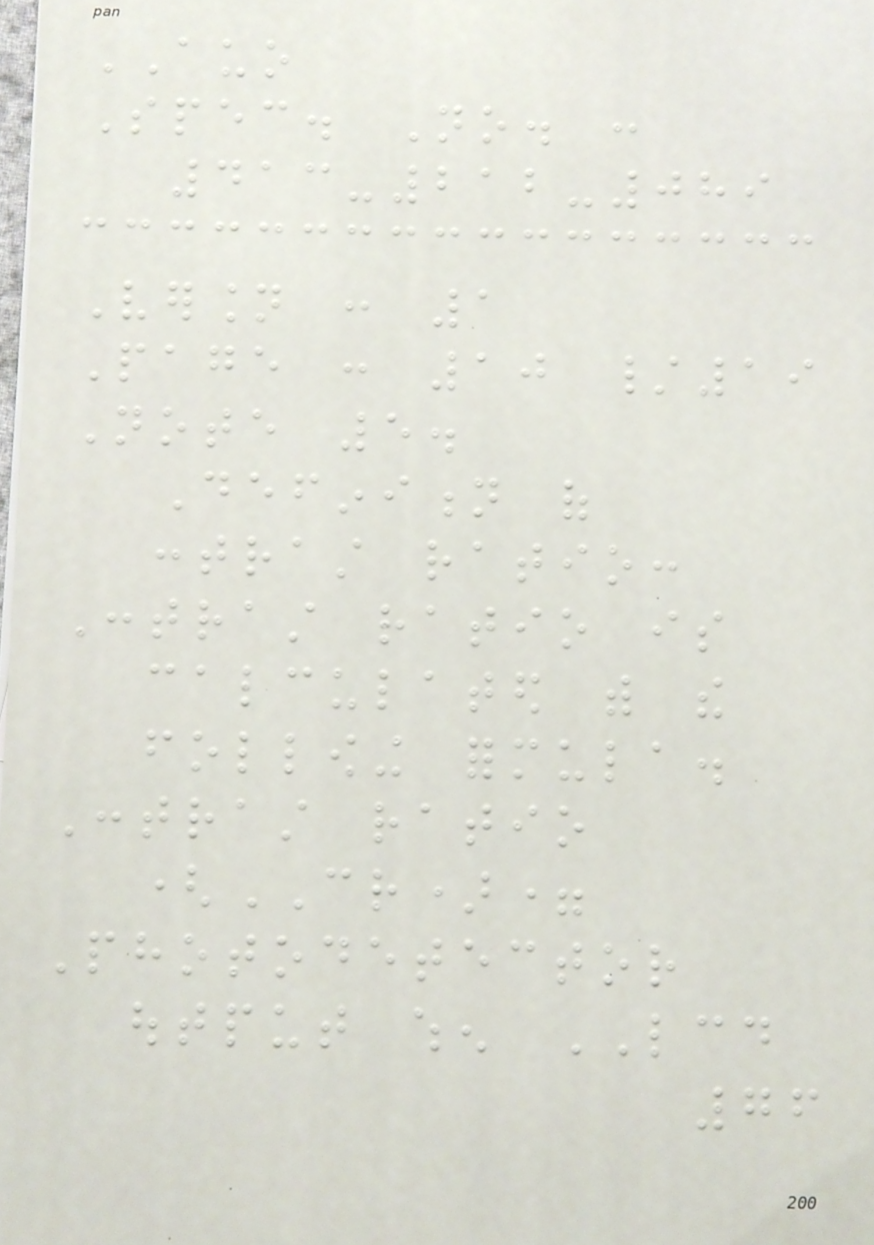AUO
Spec. No. :
413-212-089
Version : 1
Page : 10 /19
Note 5.
Definition of
contrast ratio:
Contrast ratio is
calculated with the
following formula.
Contrast ratio
(CR)=
Photodetector
output when LCD
76
